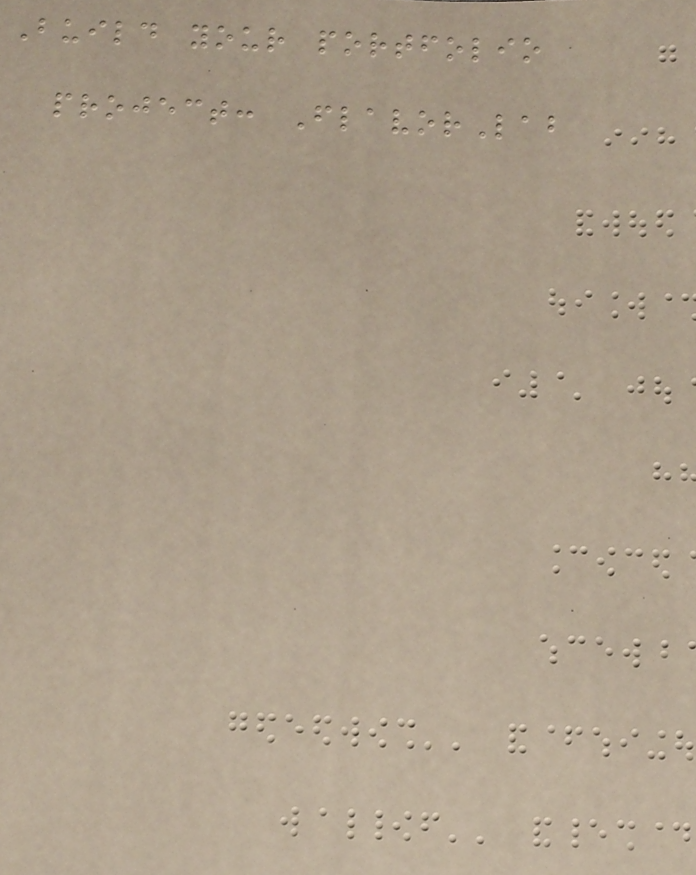Build your portfolio
project: FlavorLab
